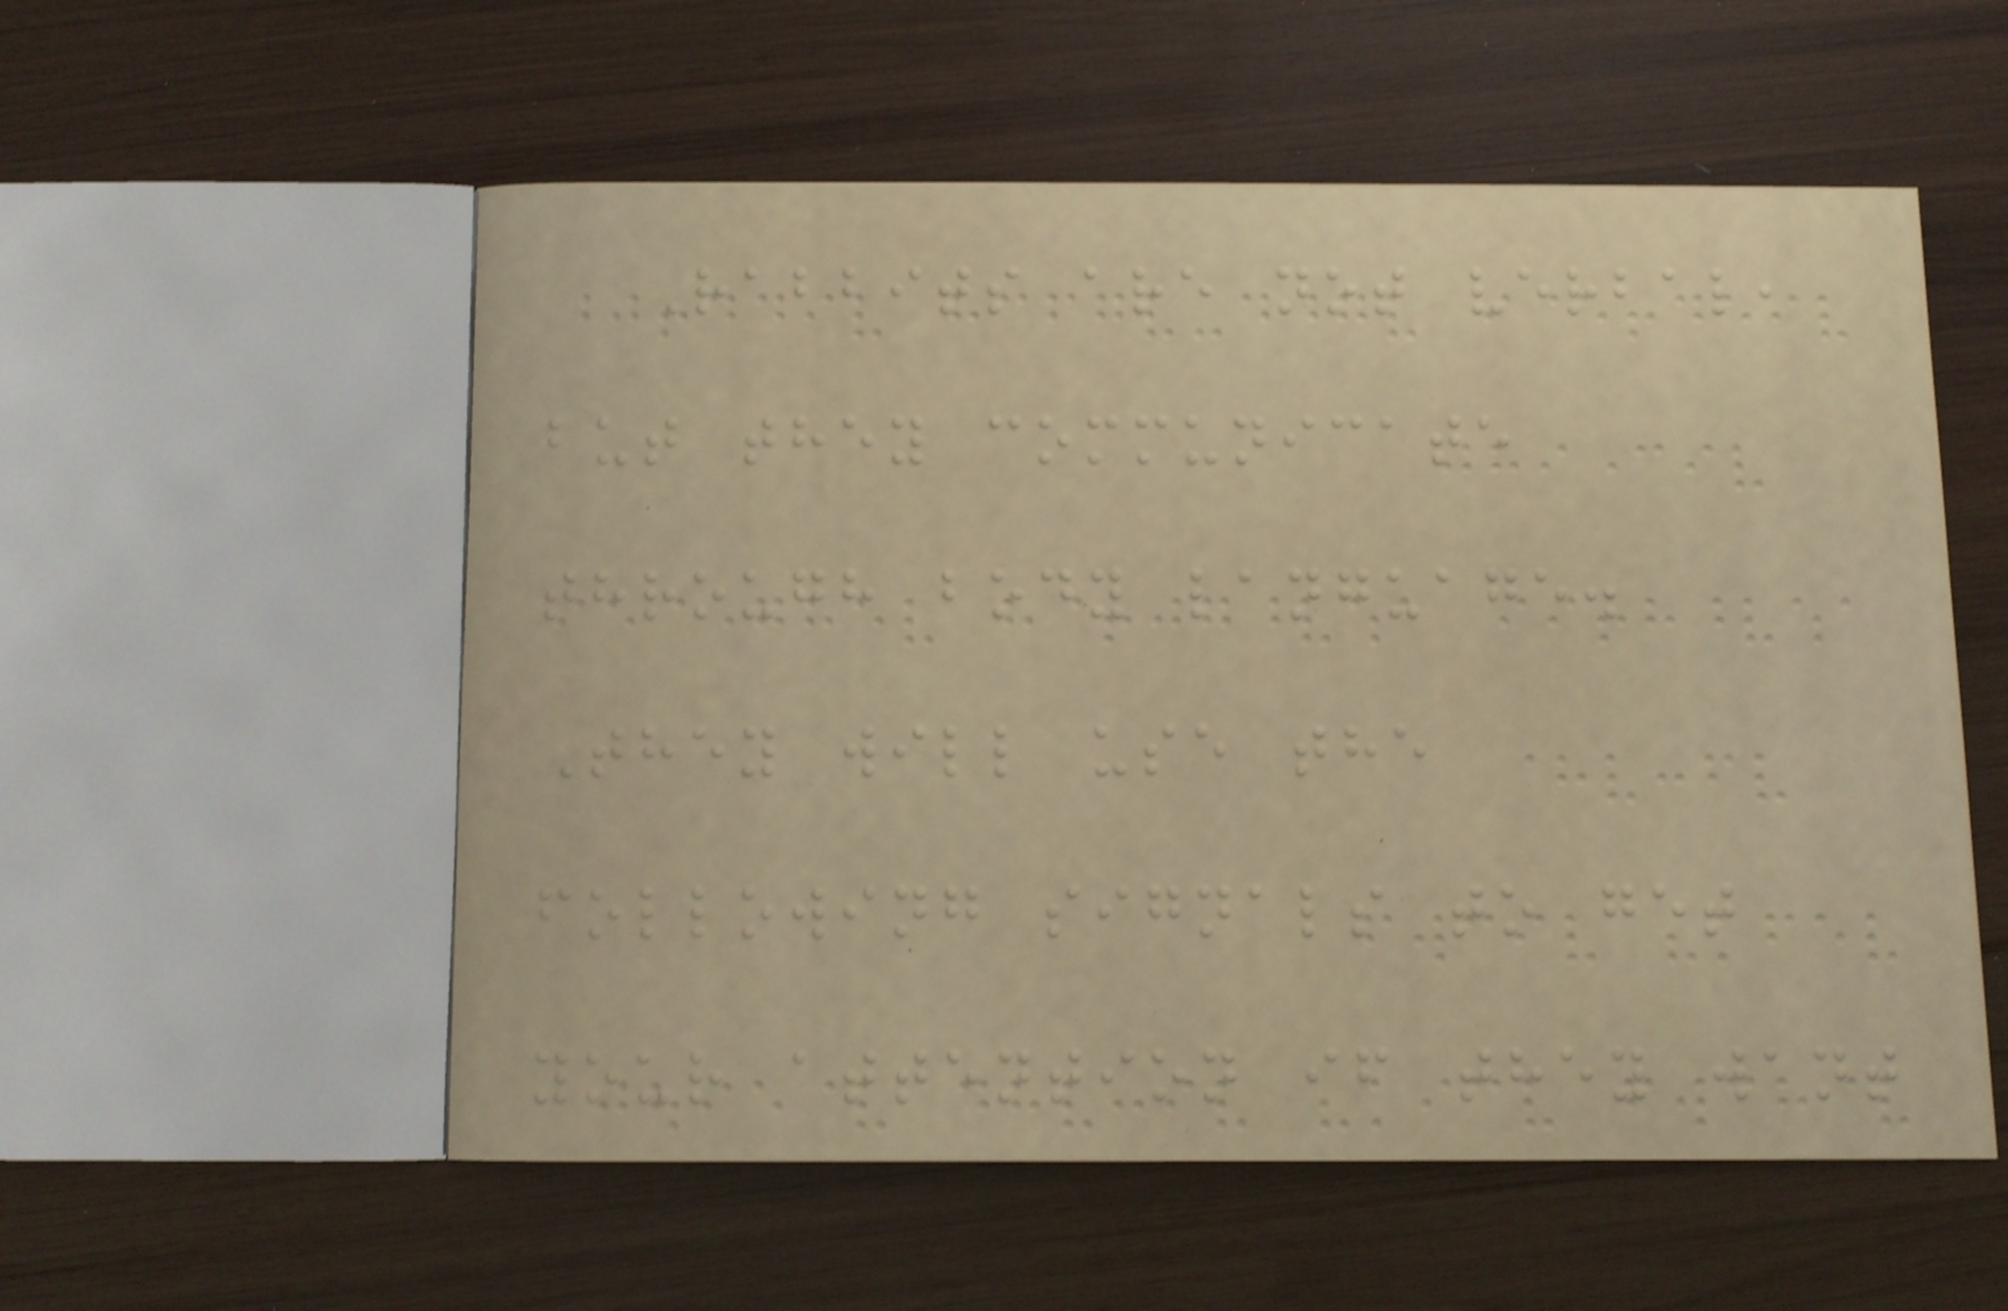Rabbits are not verbal,
but they communicate
through body language.
They will use the
following signals to get
your attention if they want
